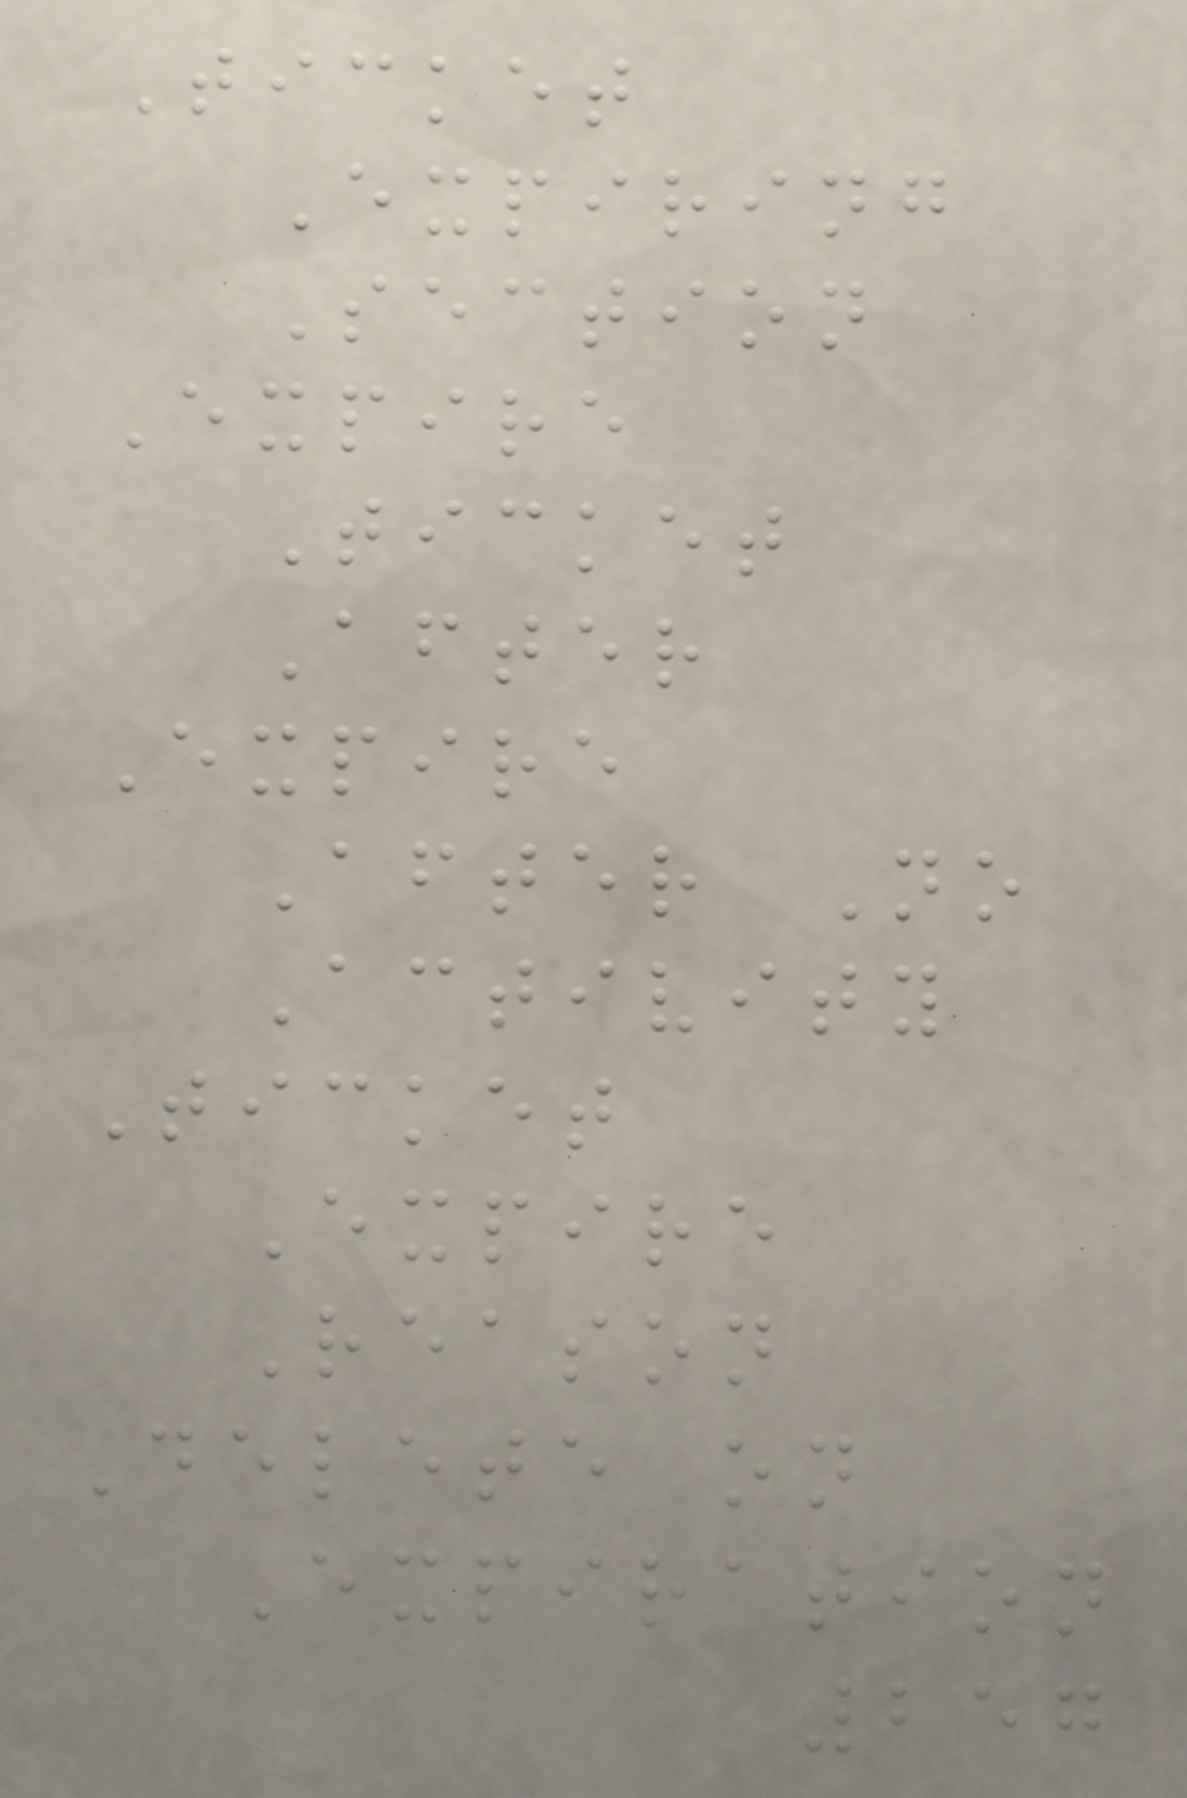Ticket
Expiring
Section
Expire
Ticket
After
Expire
After No
Activity
Ticket
Expire
Reason
Delete on
Expiration
257
